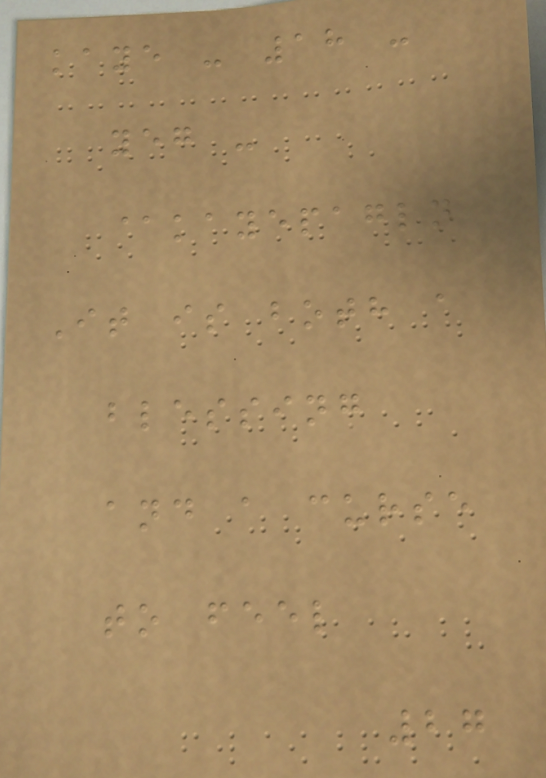kaye - 18 -
yeg -
@kayepagln
It is both a
blessing
and a curse
to feel
27
